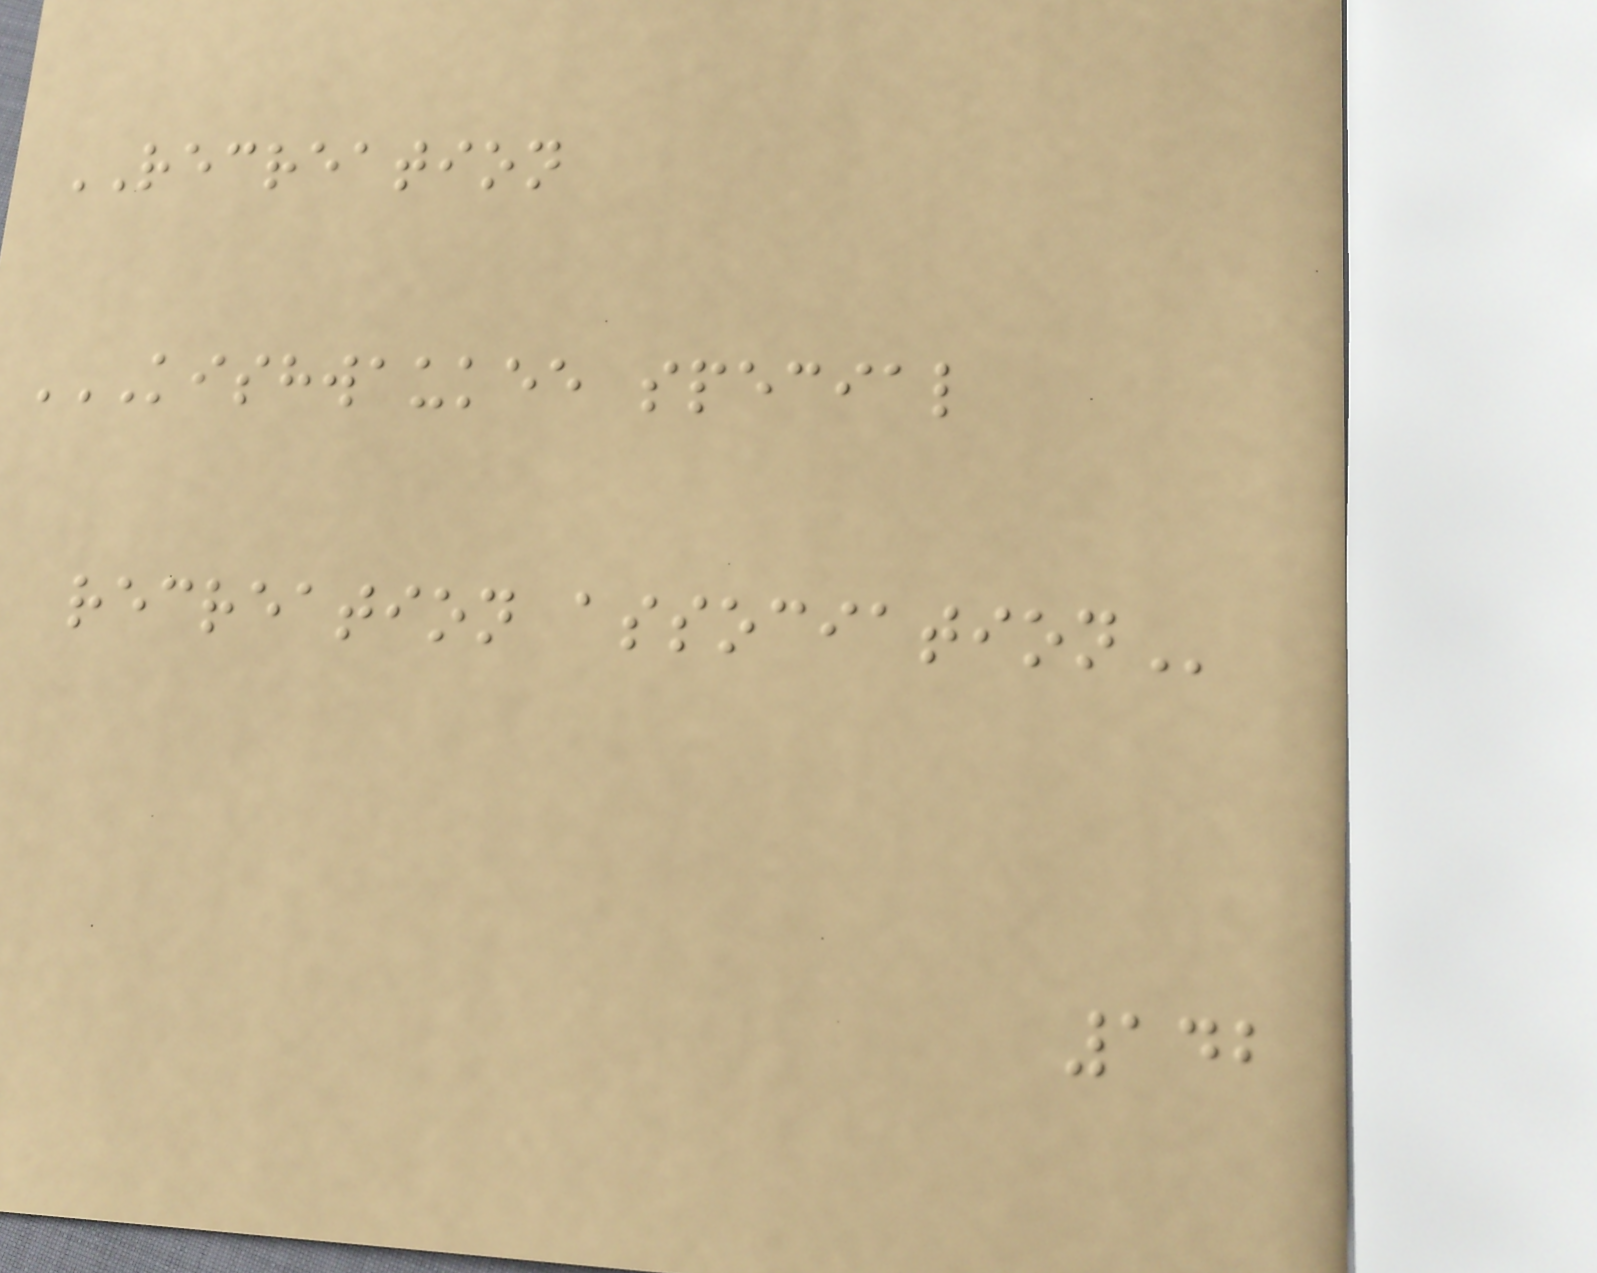RECREATION
KISHWAUKEE SPECIAL
RECREATION ASSOCIATION
142
